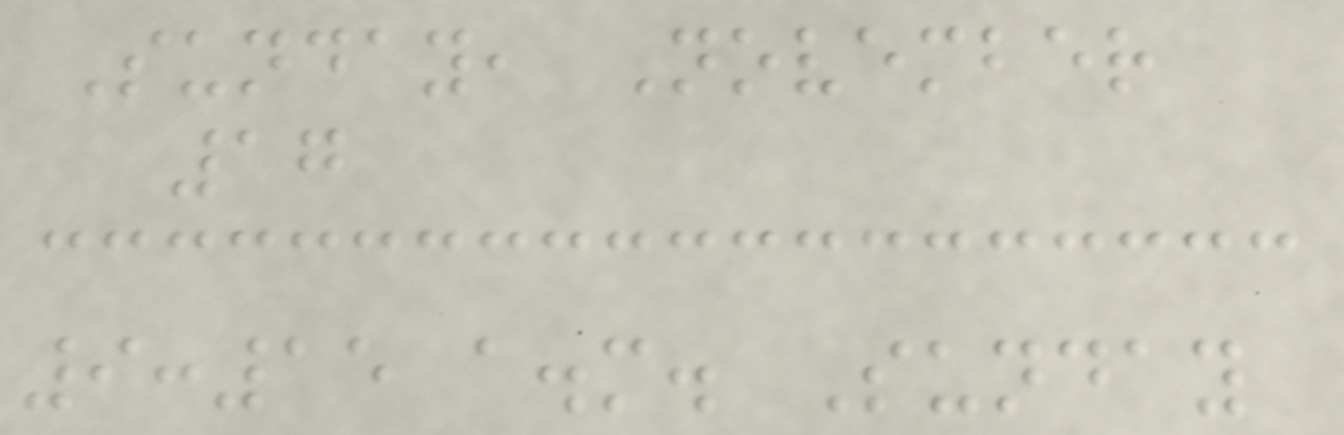Sunday, November
17
9:15 a.m. Sunday
